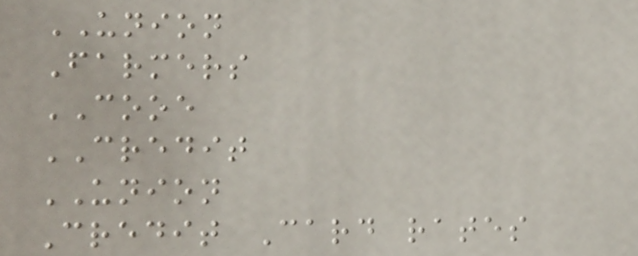UNION
Farmers
COOE
CREDIT
UNION
Credit Card rates
